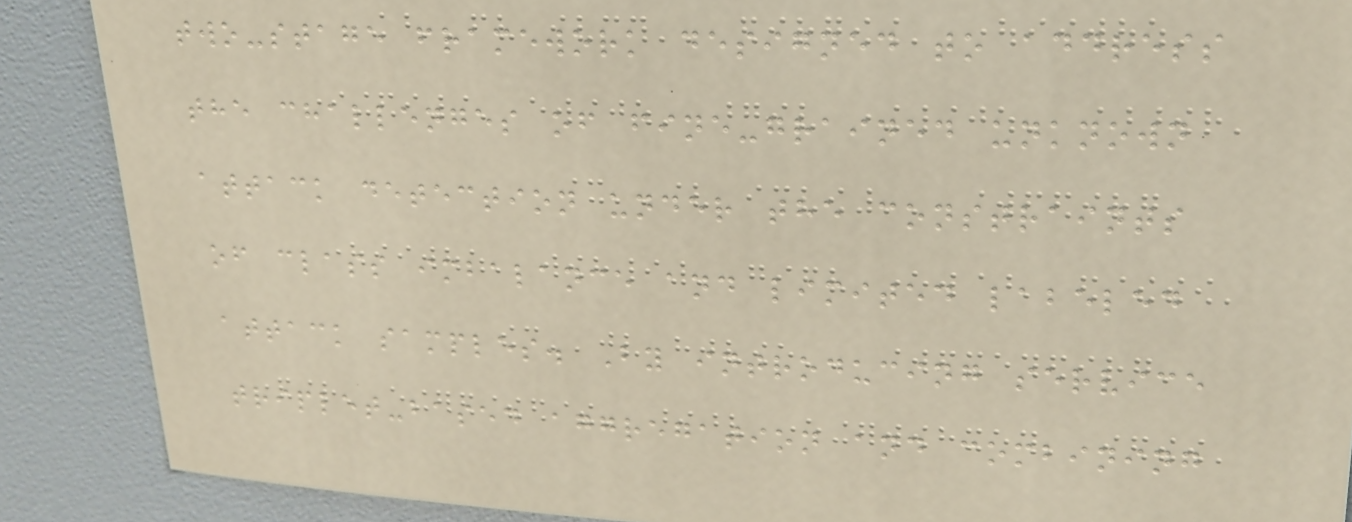two-stage framework designed to address
the challenges of fine-grained unknown
attack detection under the constraints
of class imbalance and limited labeled
attack samples. By introducing service
triplet-based aggregation and combining
